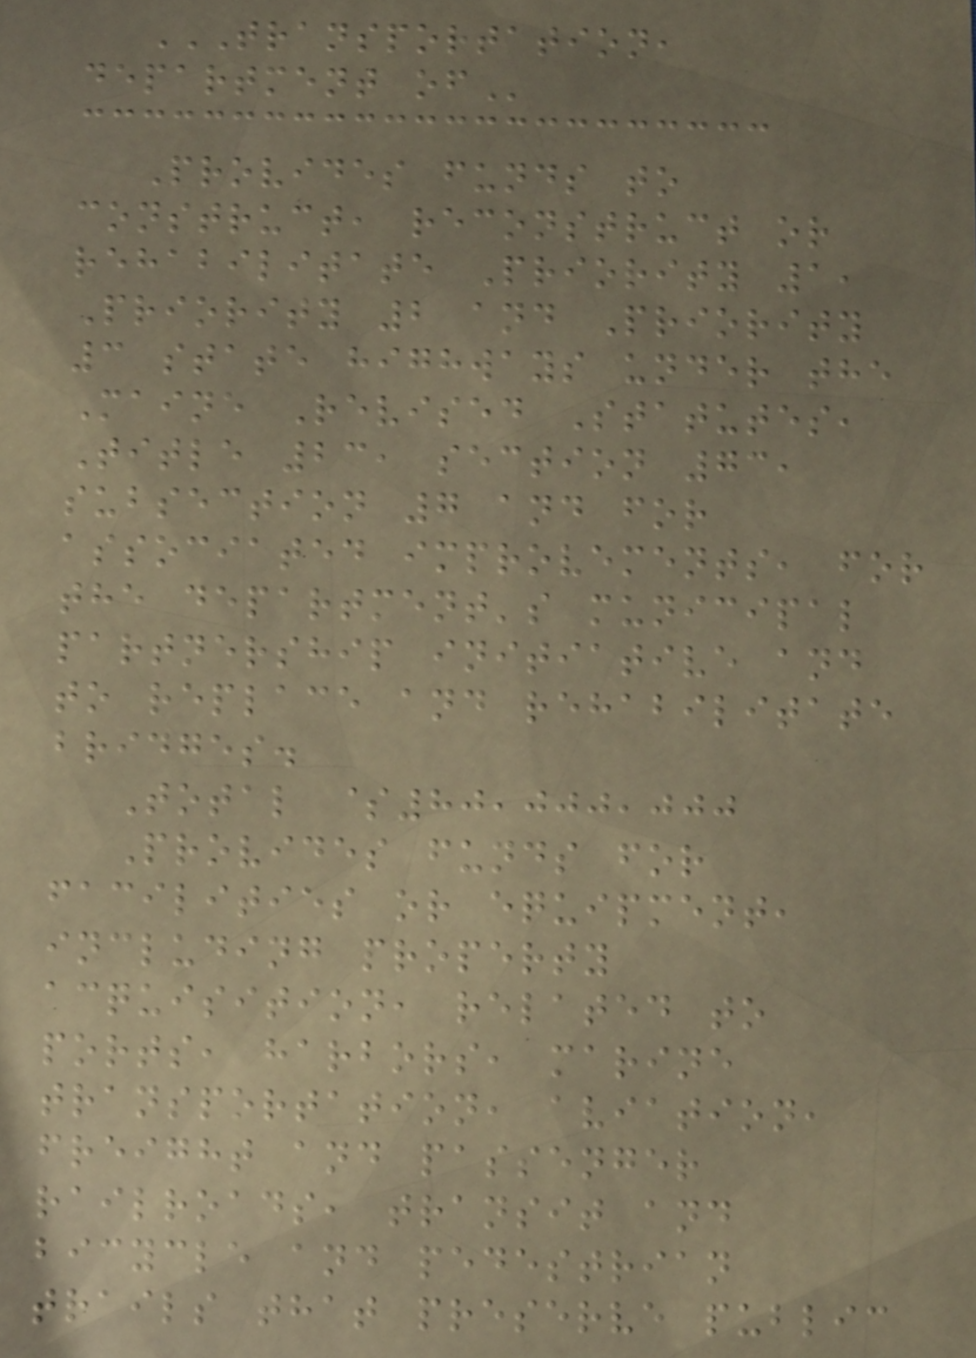TRANSPORTATION,
DEPARTMENT OF
Provides funds to
construct, reconstruct or
rehabilitate Priority 1,
Priority 2 and Priority
3 state highways under the
Maine Revised Statutes,
Title 23, section 73,
subsection 7 and for
associated improvements, for
the department's municipal
partnership initiative and
to replace and rehabilitate
bridges.
Total $80,000,000
Provides funds for
facilities or equipment,
including property
acquisition, related to
ports, harbors, marine
transportation, aviation,
freight and passenger
railroads, transit and
bicycle and pedestrian
trails that preserve public
